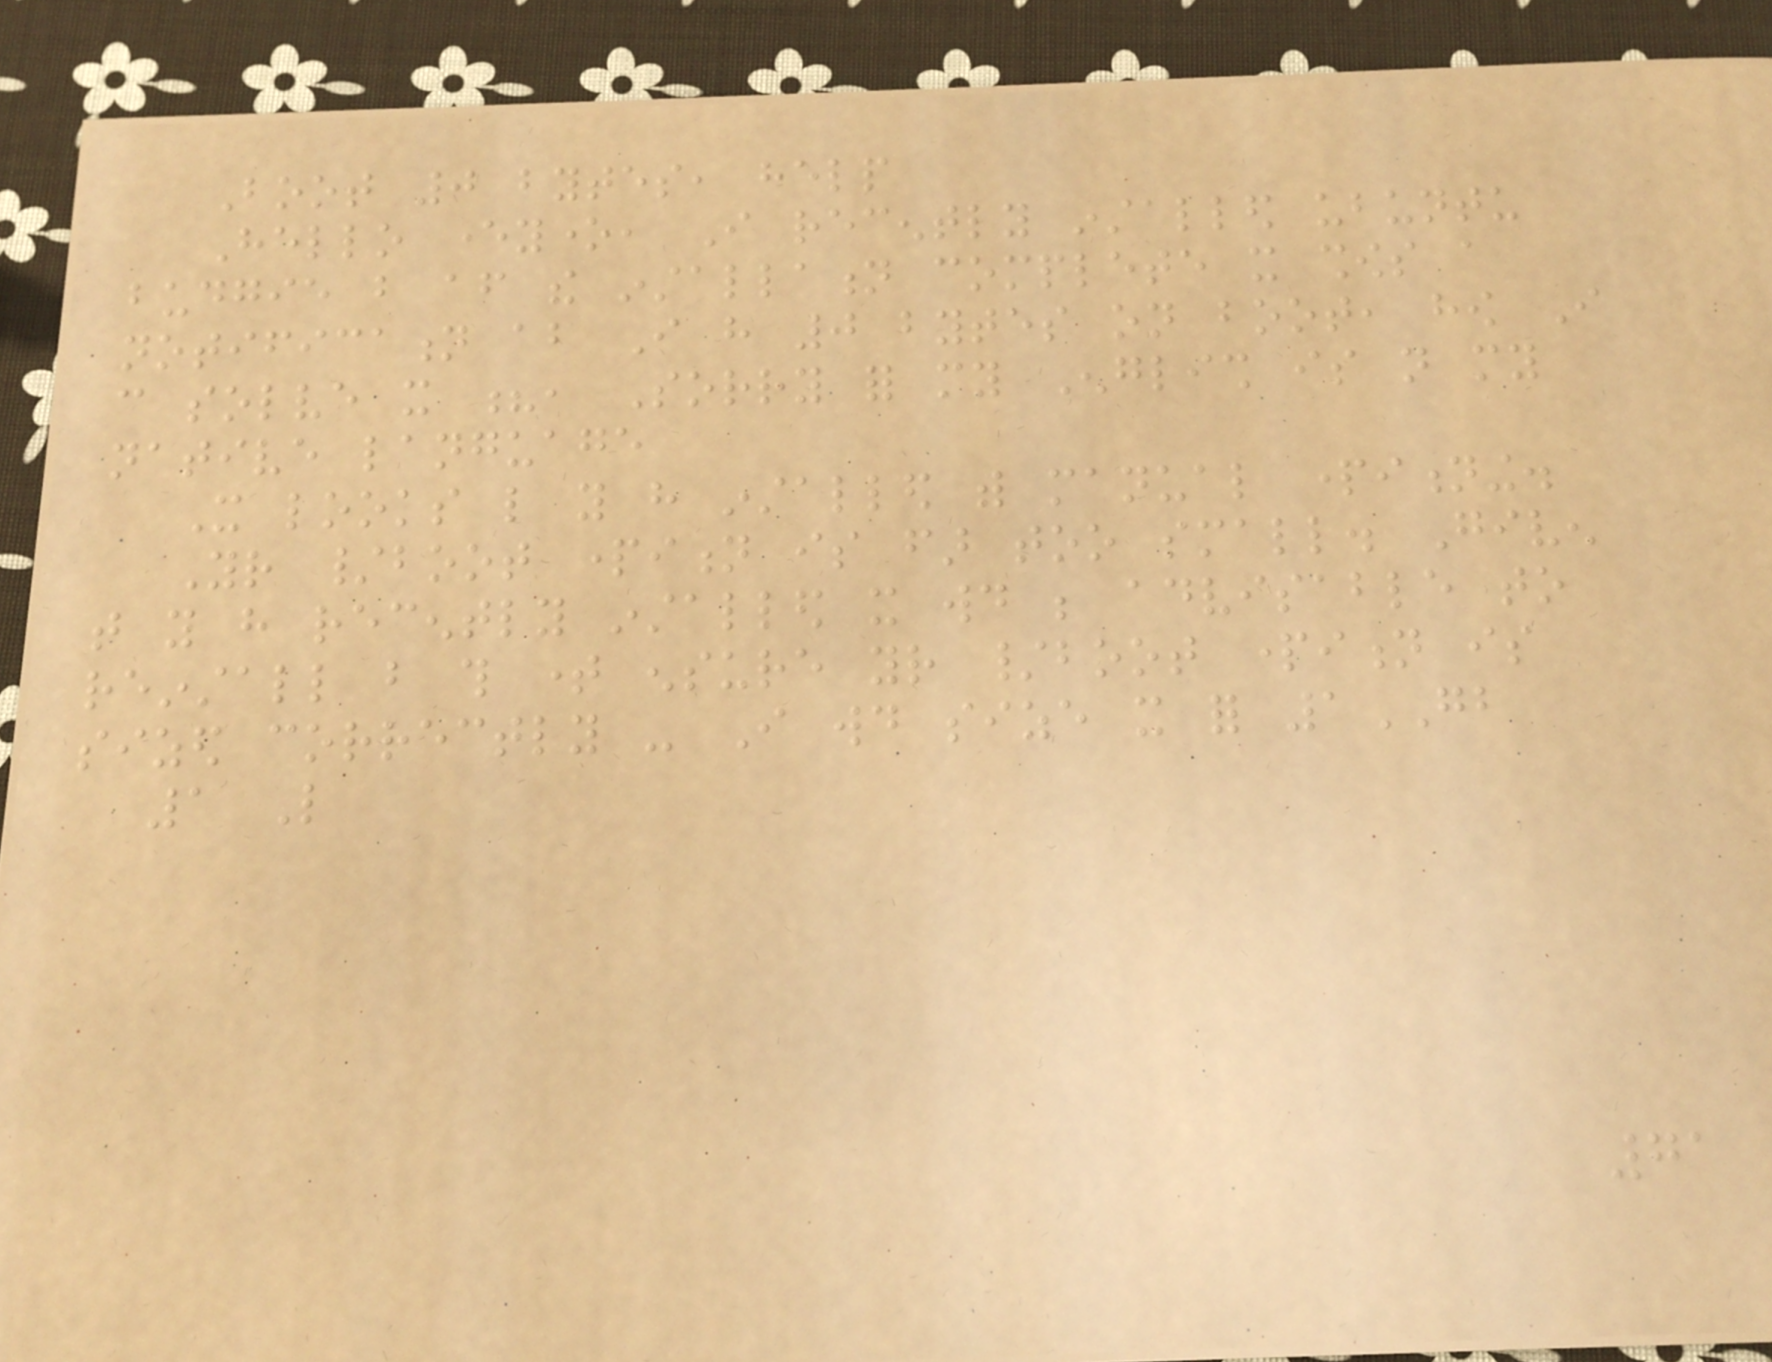Boot 0 bytes, help
Hello everyone, I recently installed ubuntu
budgie but after the installation complete it shows a
notification about I have 0 bytes on boot, how I
can solve it ?, Sorry for my English is not my
native language
It looks like you have installed with manual partitioning.
Your /boot partition is far too small. Given
that you have recently installed it would be advisable to
reinstall but this time ensure your /boot partition is
sized correctly - I would size it for 1GB
1 Like
71
